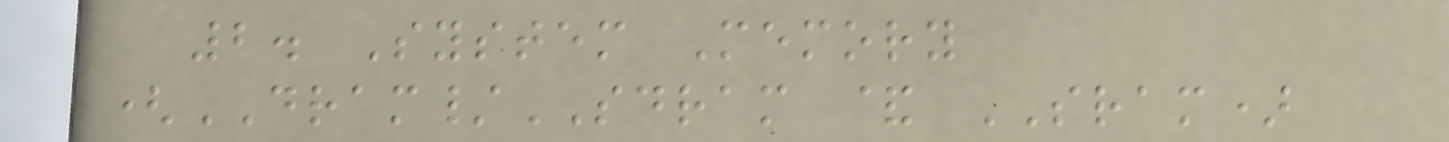2. System Memory
(DRAM/SDRAM & SRAM)
